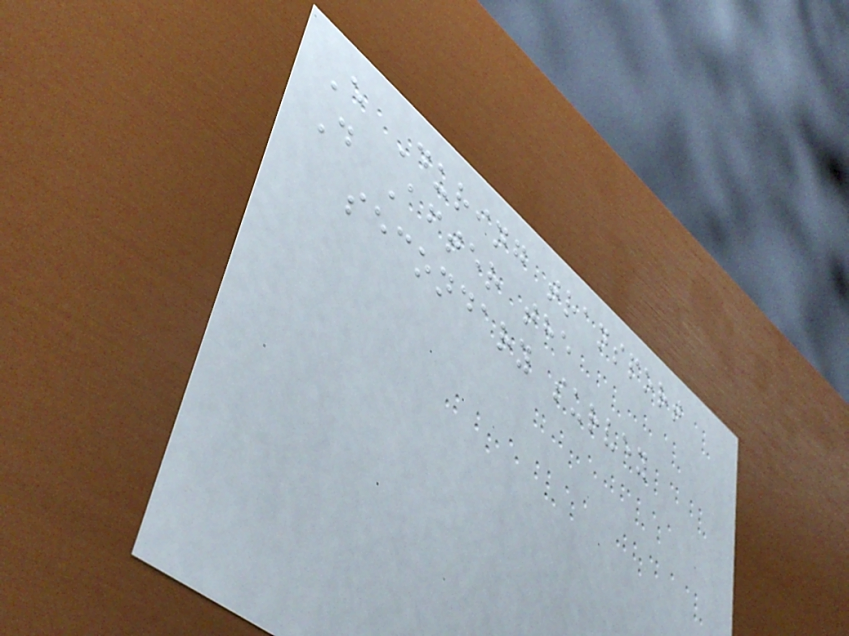E During transport
D After the
secondary survey
